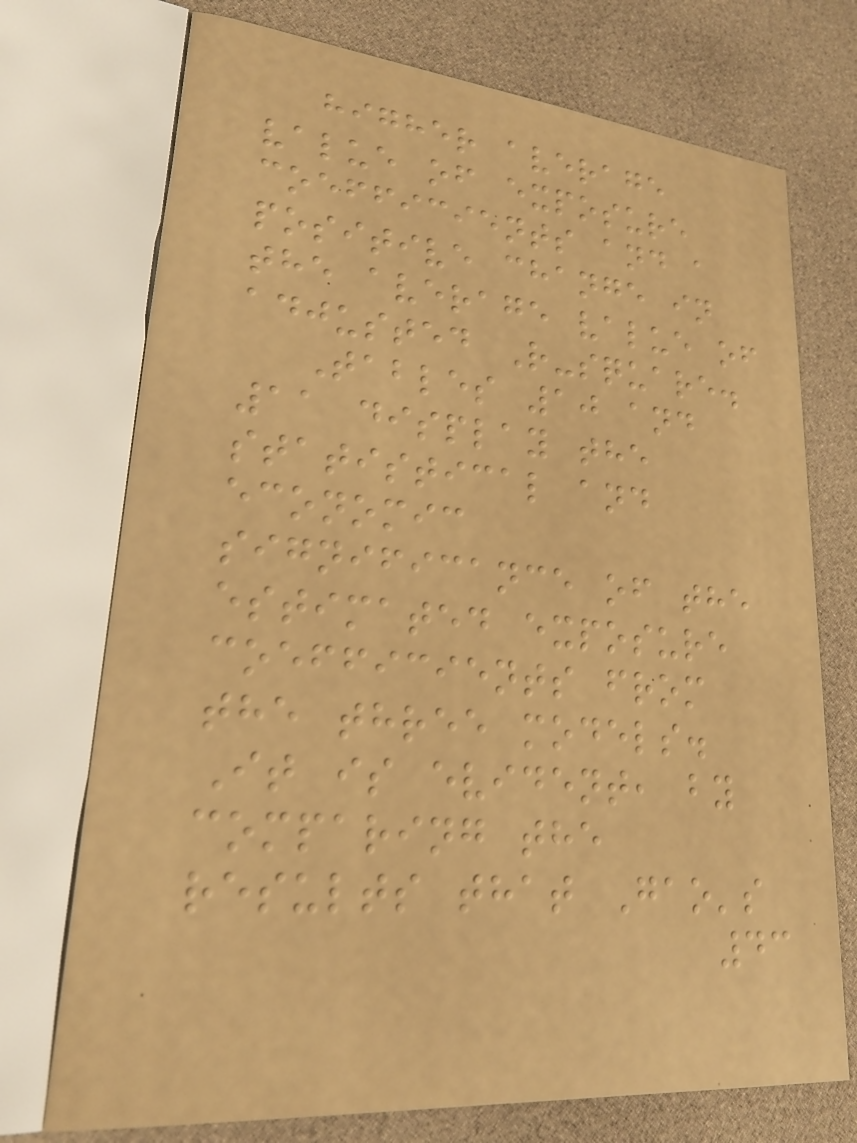higher average
value of exposure
coefficients and a
positive change in
the average value of
adjusted R-square.
Tables 10 and
11 display the
statistical and
economic
significance of the
estimated exposure
coefficients from
the three models.
It is evident, by
comparing the
results that Gao's
43
